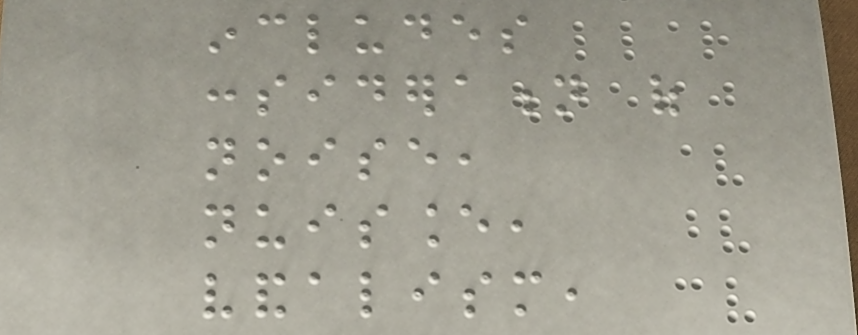includes
consideration of
noise,
nuisance,
vandalism,
